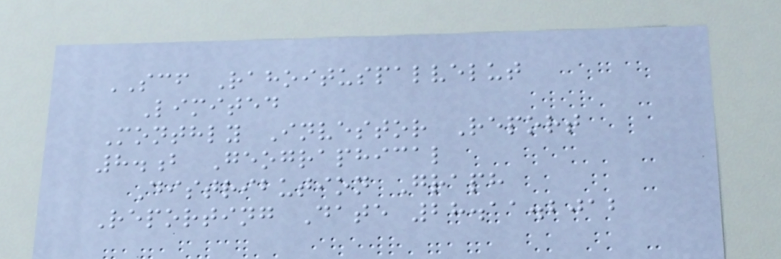SCF Rahoituspalvelut
Limited
Monthly Investor Report
8.b Geographical
Distribution Graph
Reporting Date 28.11.2012
